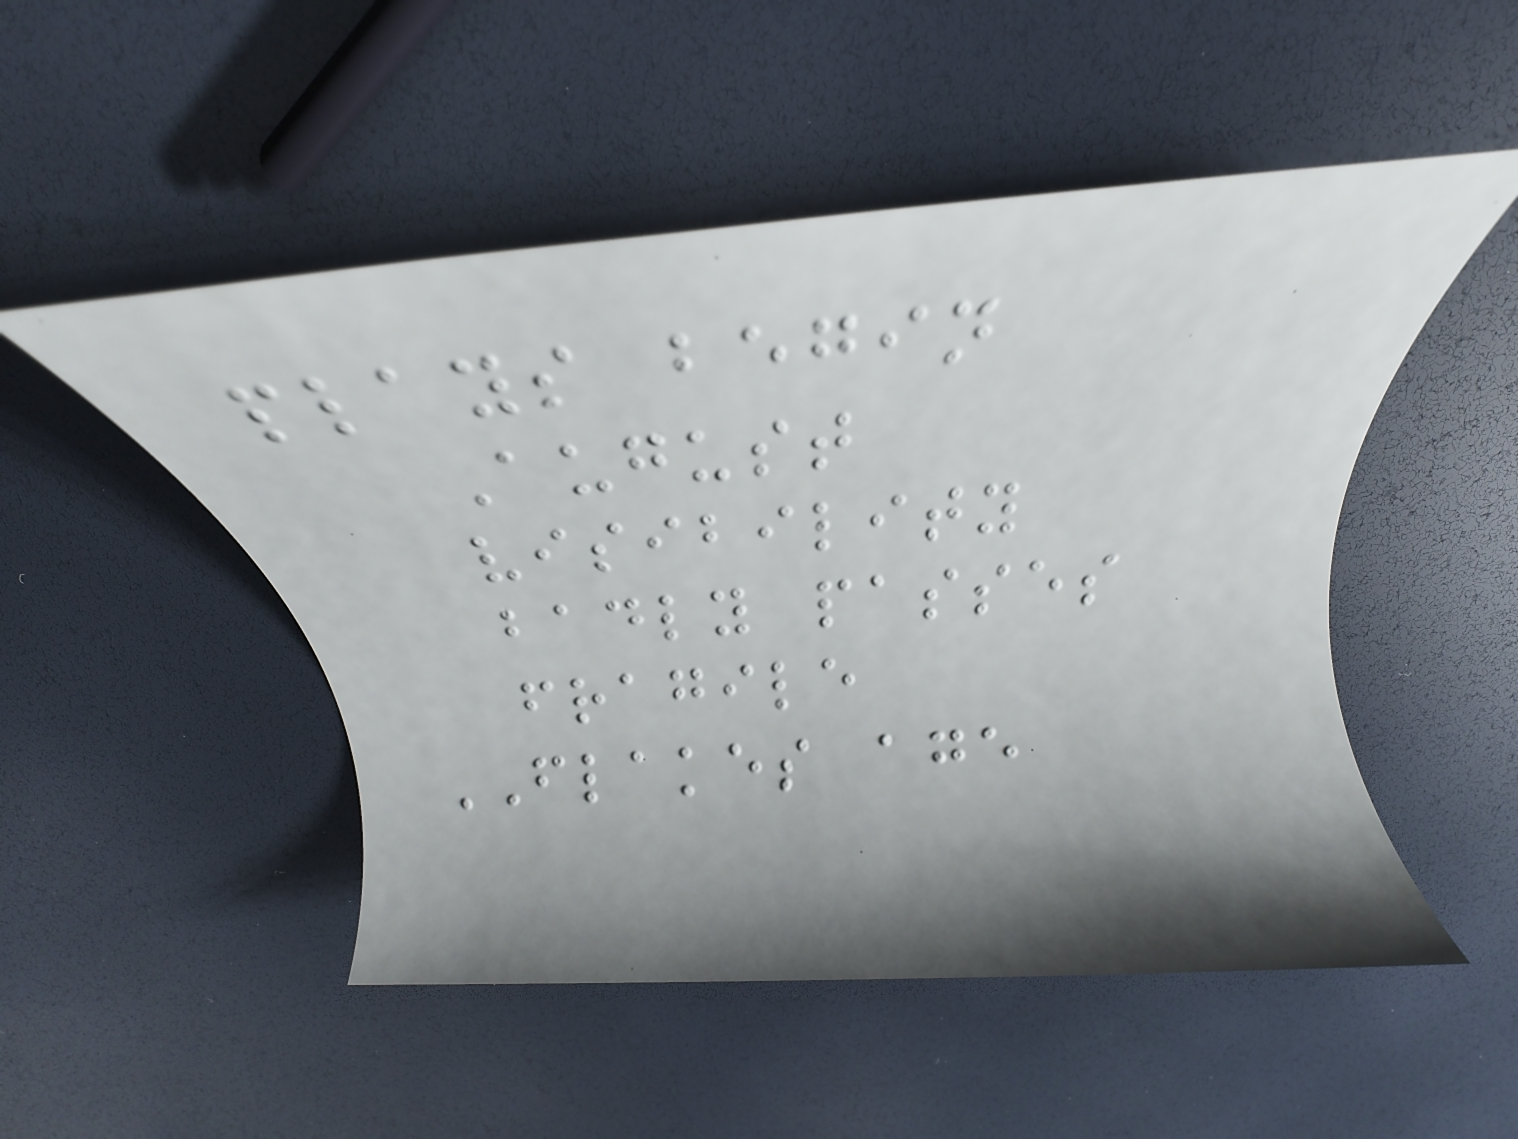plays begin
August
visibility
badly passes
fragile
FLAKES age
